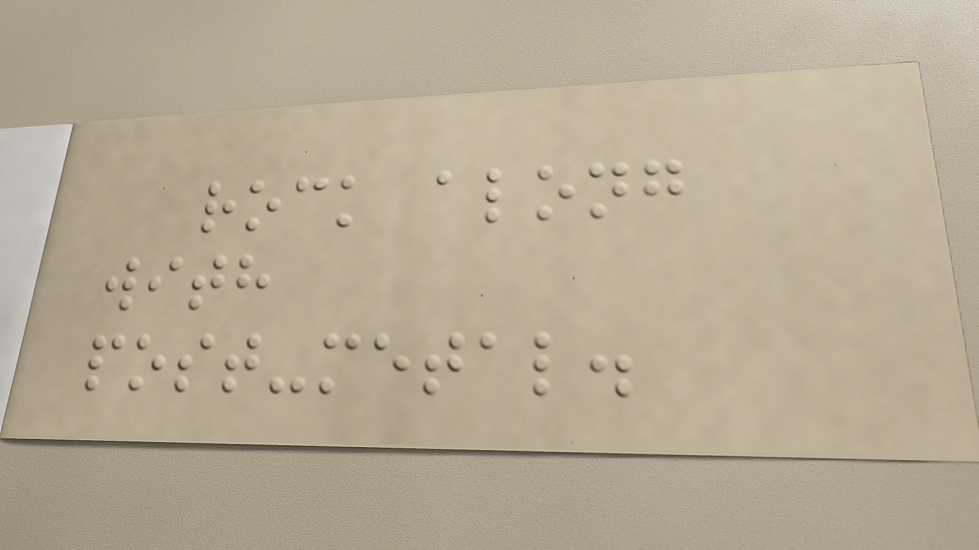rock along
with
post-metal.
